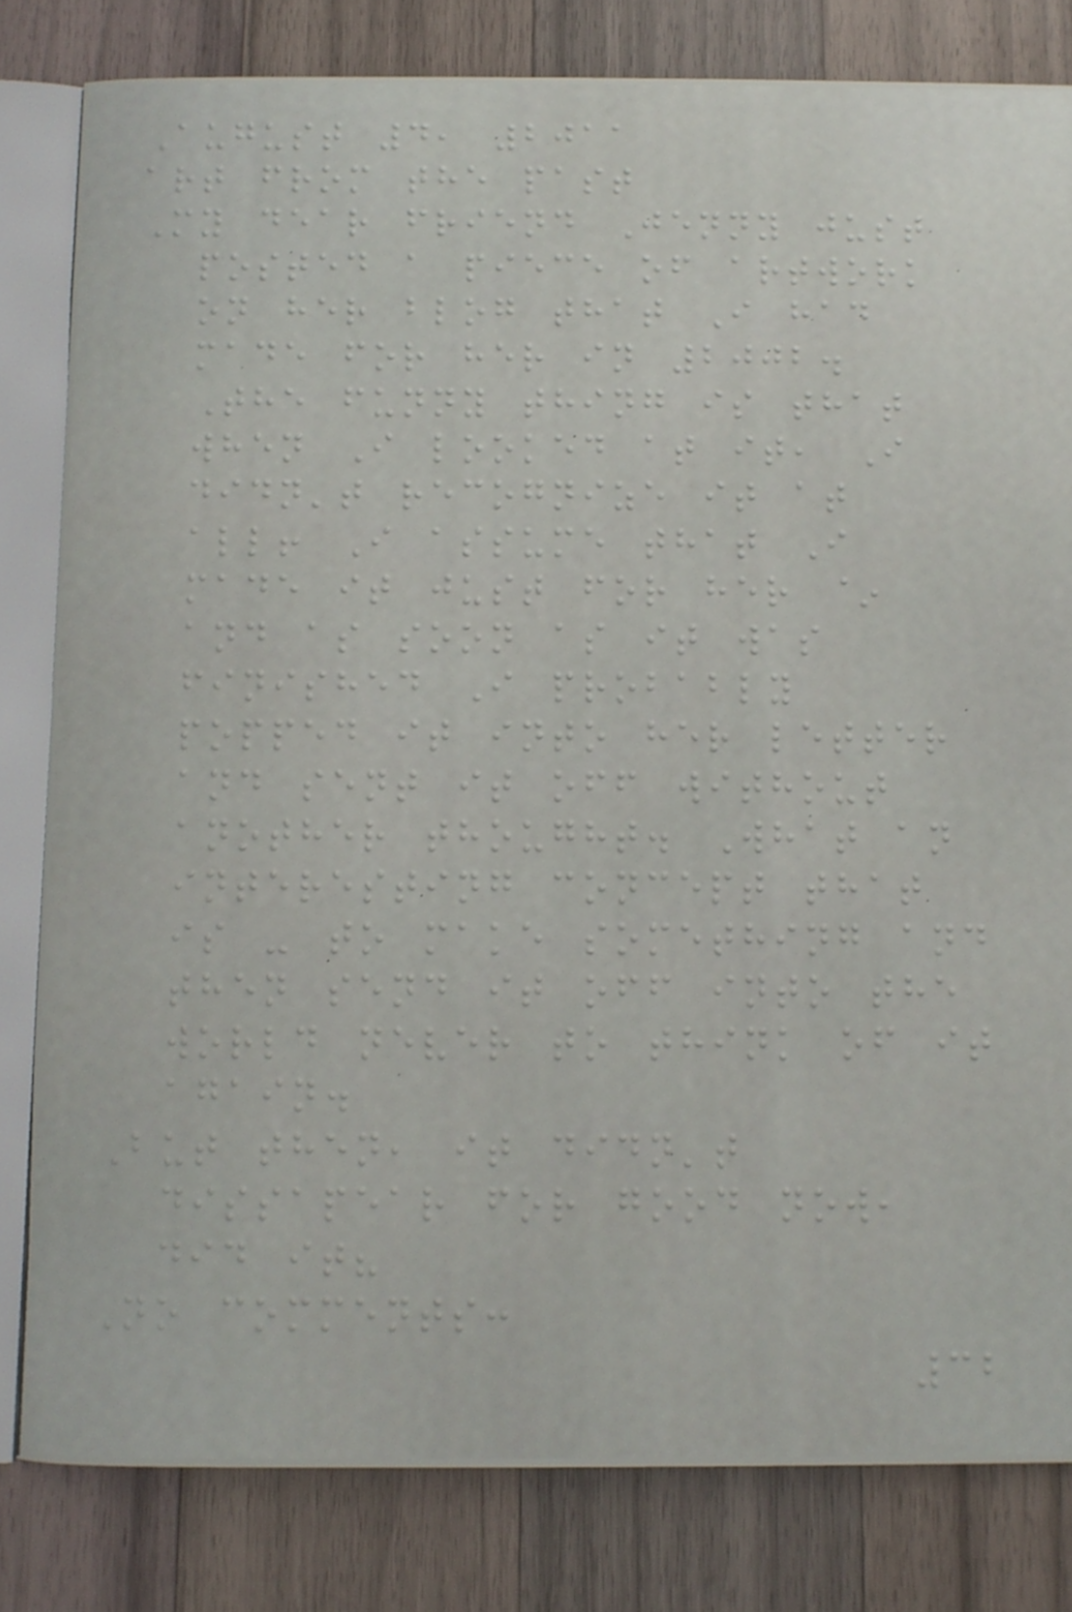August 4, 2011
art from the past
My dear friend Jenny just
posted a piece of artwork
on her blog that I had
made for her in 2002.
The funny thing is that
when I looked at it, I
didn't recognize it at
all! I assume that I
made it just for her ~
and as soon as it was
finished I probably
popped it into her letter
and sent it off without
another thought. What an
interesting concept that
is - to make something and
then send it off into the
world never to think of it
again.
But then, it didn't
dissapear for good now,
did it?
No comments:
32
